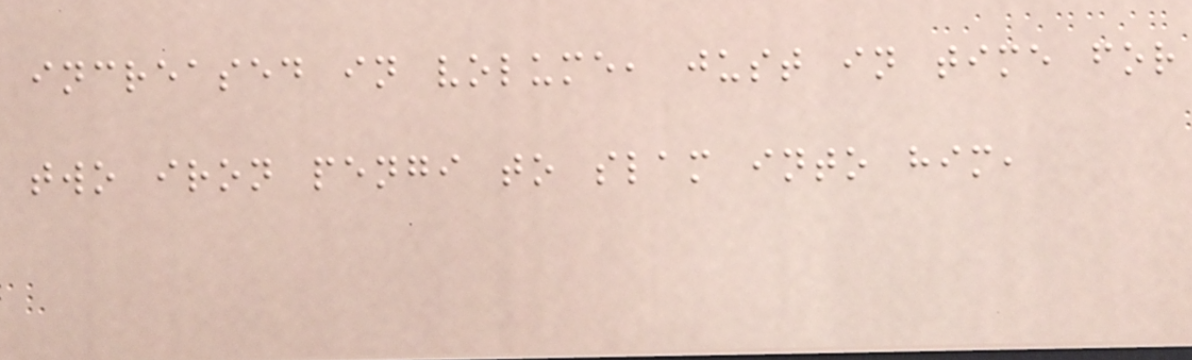increased in volume, just in time for
two iron pengi to slam into him,
